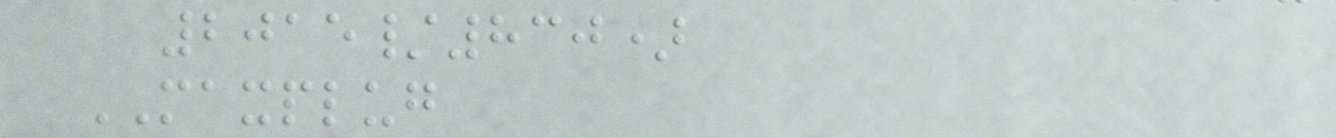2015/830)
MAXPLUG
